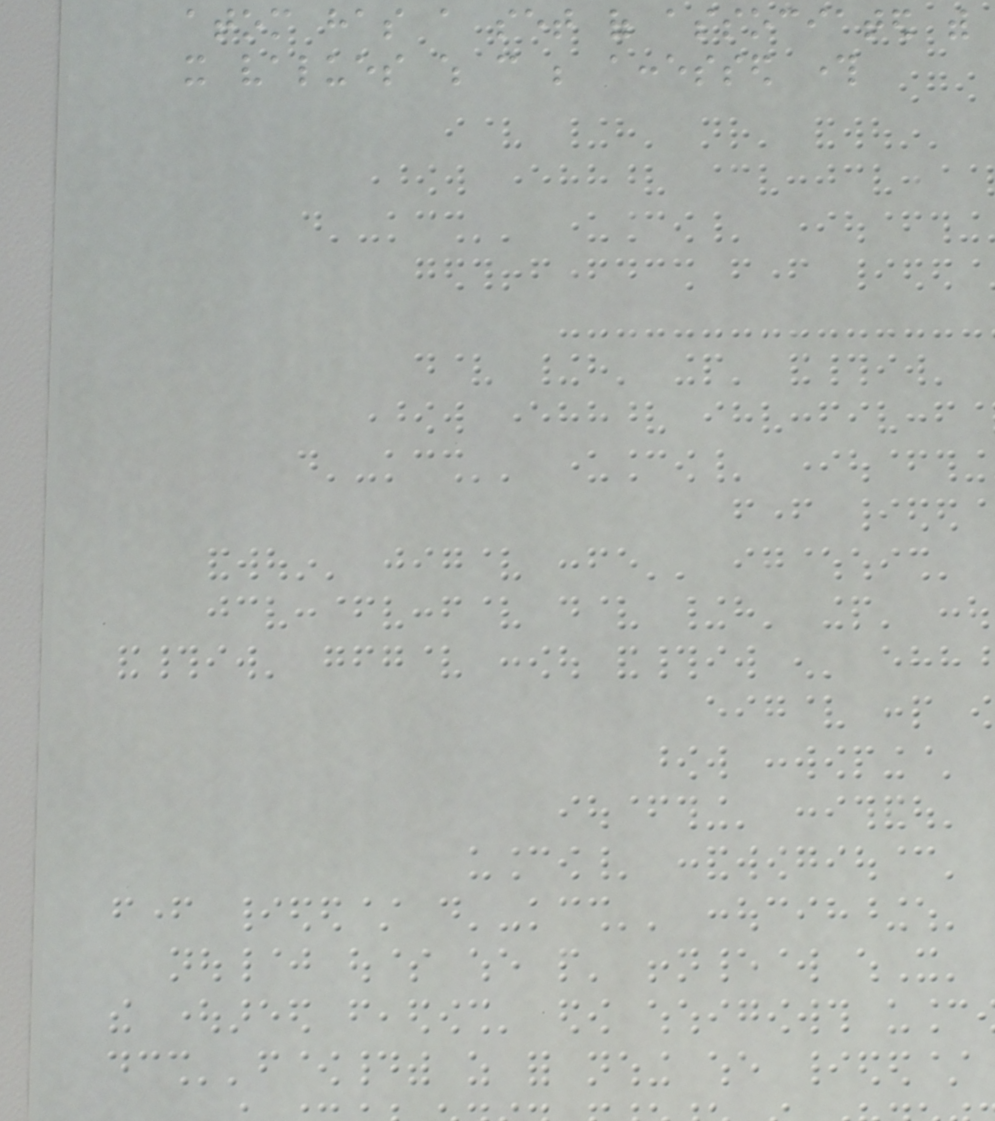atom has a set of associated with
it values which can be accessed through
